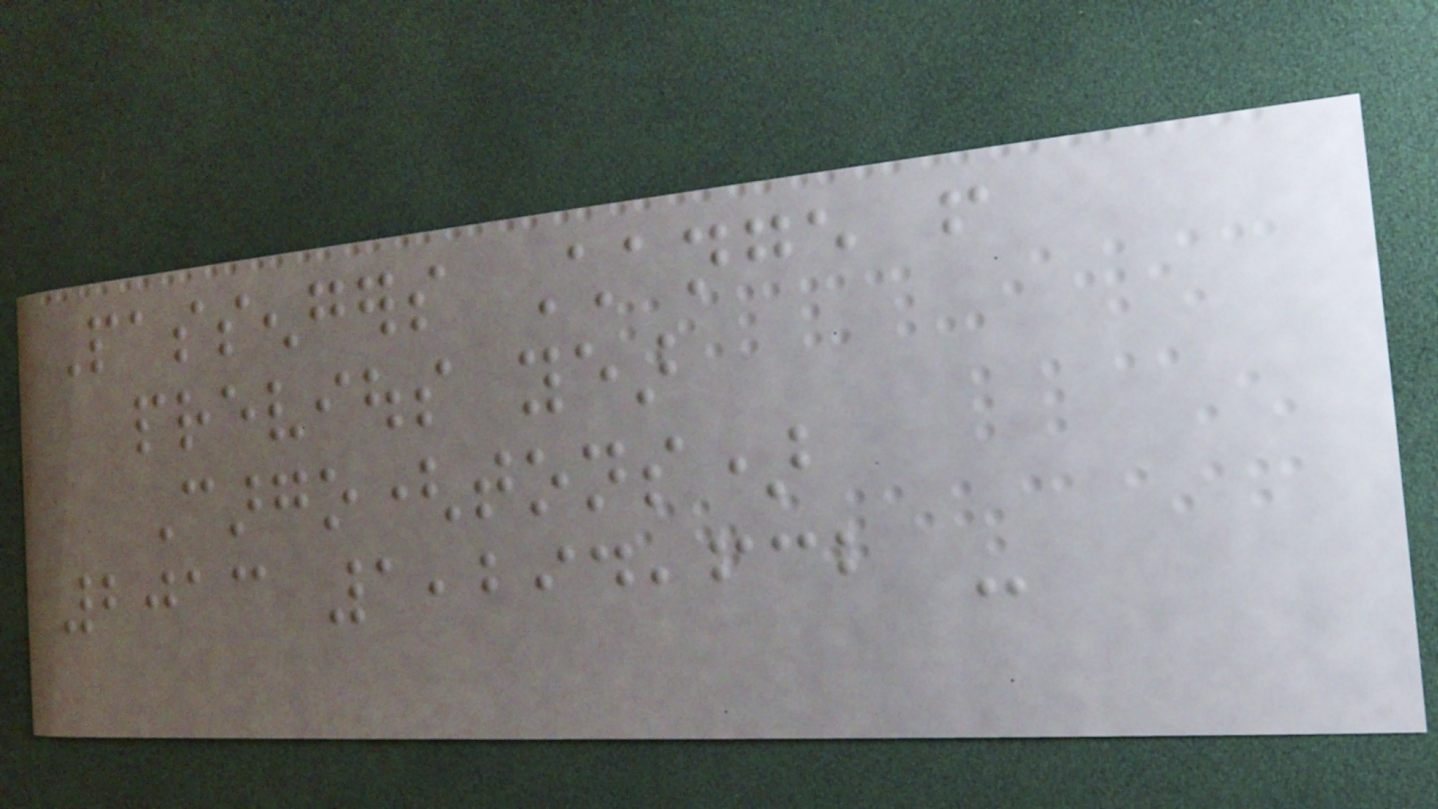Passengers Change from
previous year
Cargo(tons)
2013 1,294,632 -
